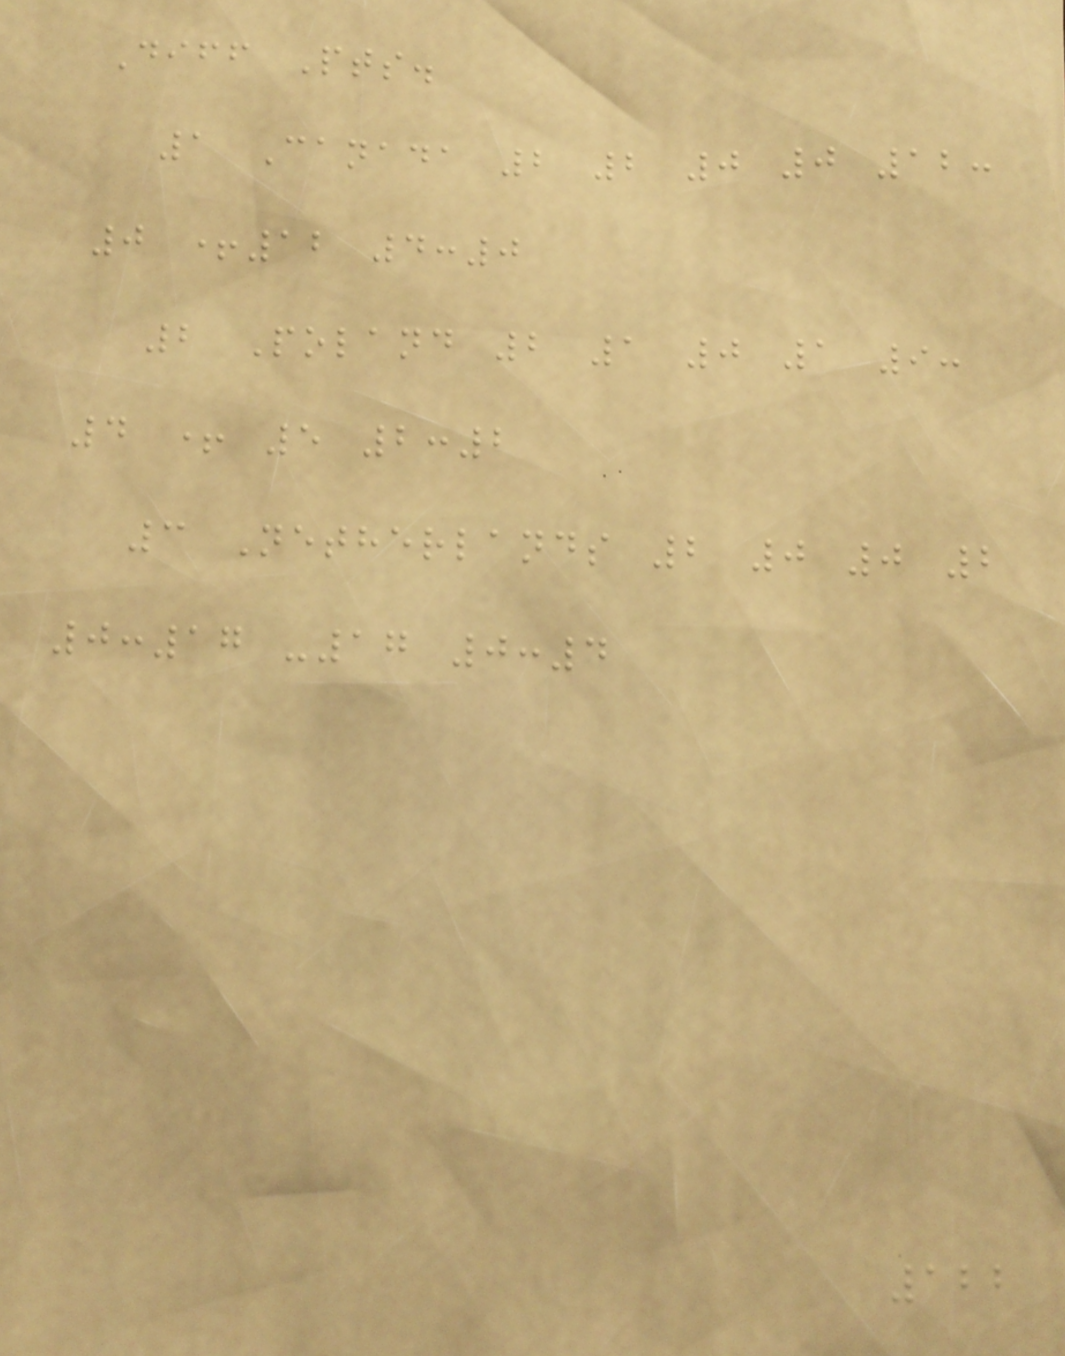Diff Pts.
1 Canada 2 2 0 0 12:
0 +12 4:0
2 Poland 2 1 0 1 9:
4 + 5 2:2
3 Netherlands 2 0 0 2
0:17 -17 0:4
122
